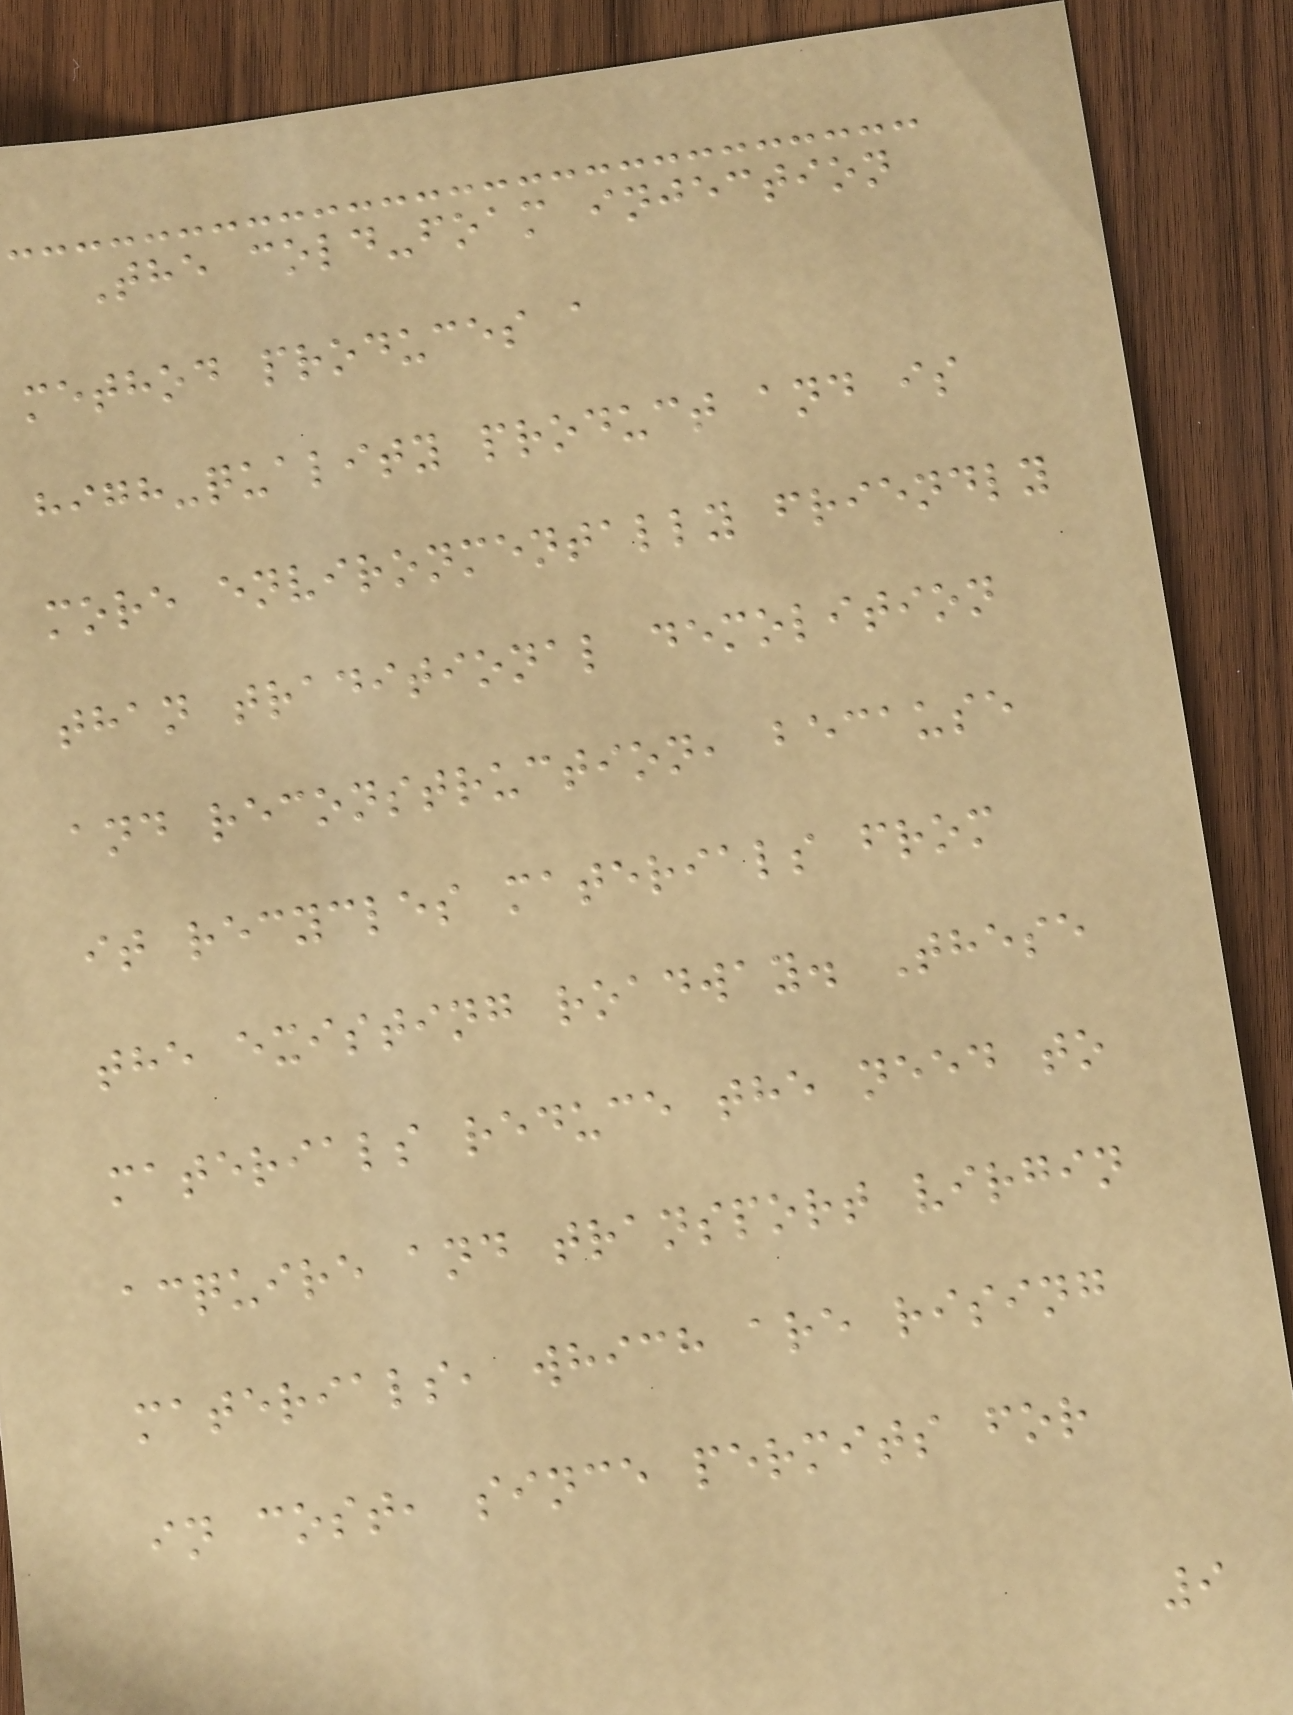The cold-foam injection
method produces a
high-quality product and is
more environmentally friendly
than traditional demolition
and reconstruction, because
it recycles materials from
the existing roadway. These
materials reduce the need to
acquire and transport virgin
materials, which are rising
in cost, since permits for
9
